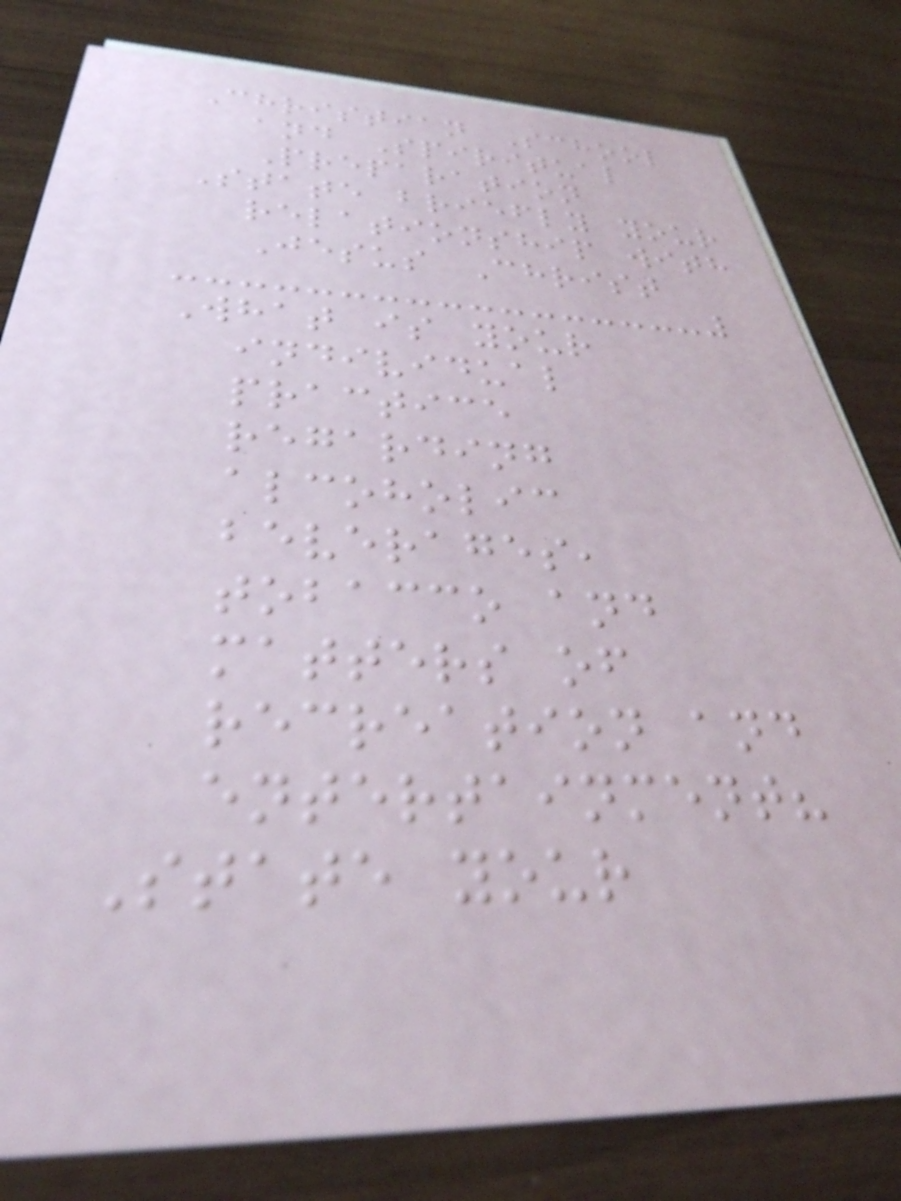Christian School
and Spiritual
Preparation
State briefly your
relationship with
Jesus Christ
What is your
individual
practice
regarding
alcoholic
beverages,
tobacco and
matters of
recreation and
entertainment?
State your
